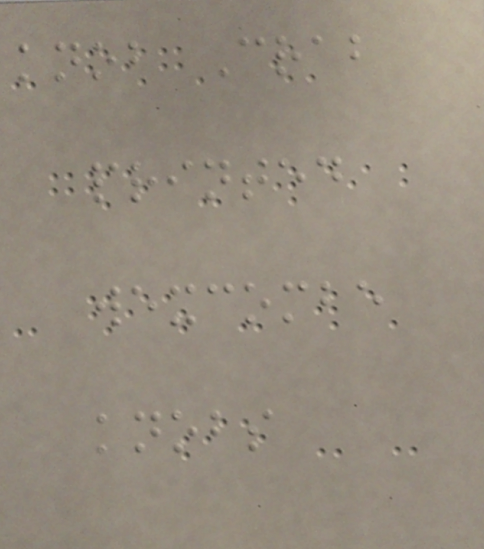knob Crab
printed
wexcombe
knobs
